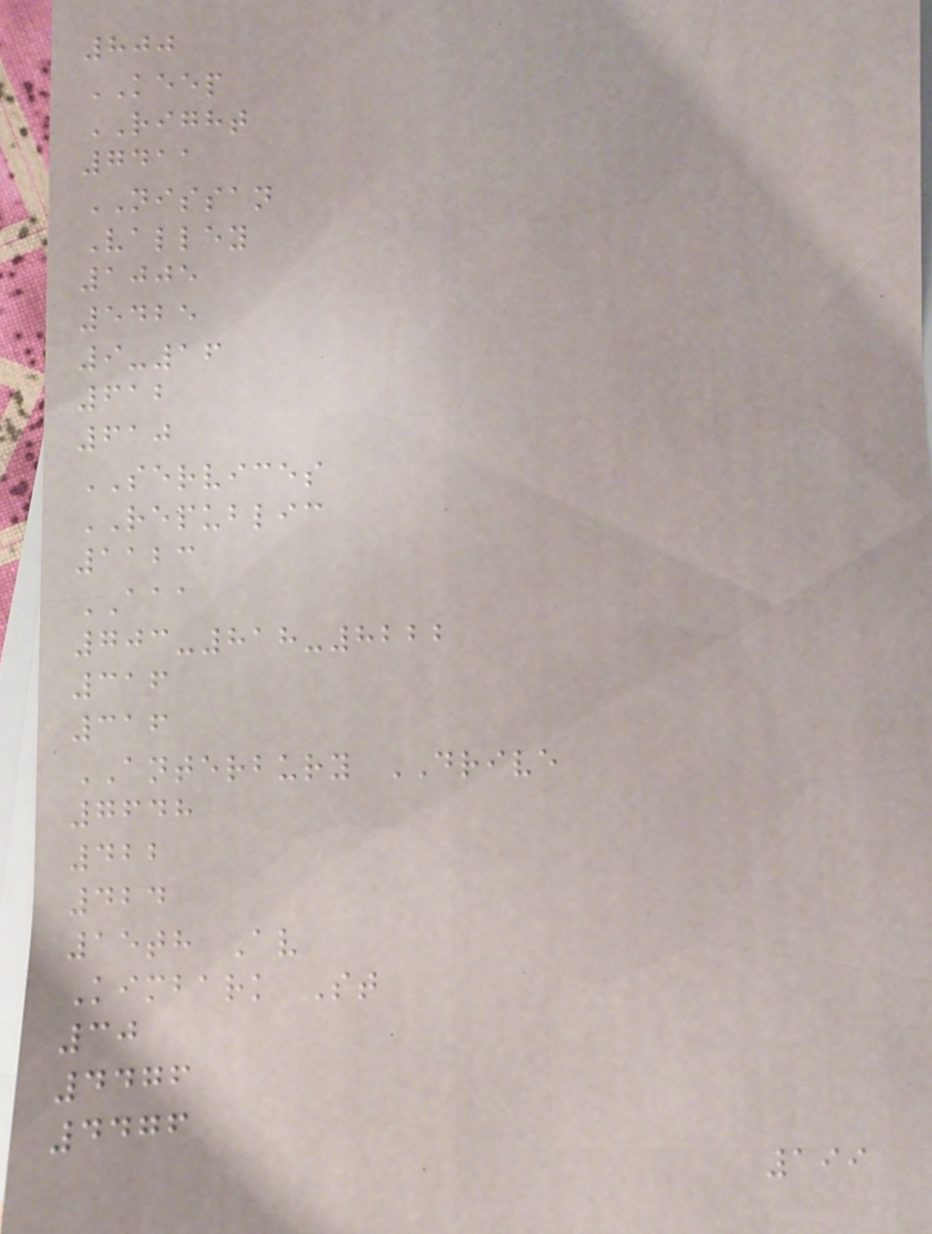800
KEEP
RIGHT
7411
NISSAN
Valley
1005
5425
9-16
612
610
SERVICES
REPUBLIC
1123
AAA
703-818-8222
316
316
ANTERBURY DRIVE
7648
422
424
15th Av
Kimbark St
30
4476
4476
199
